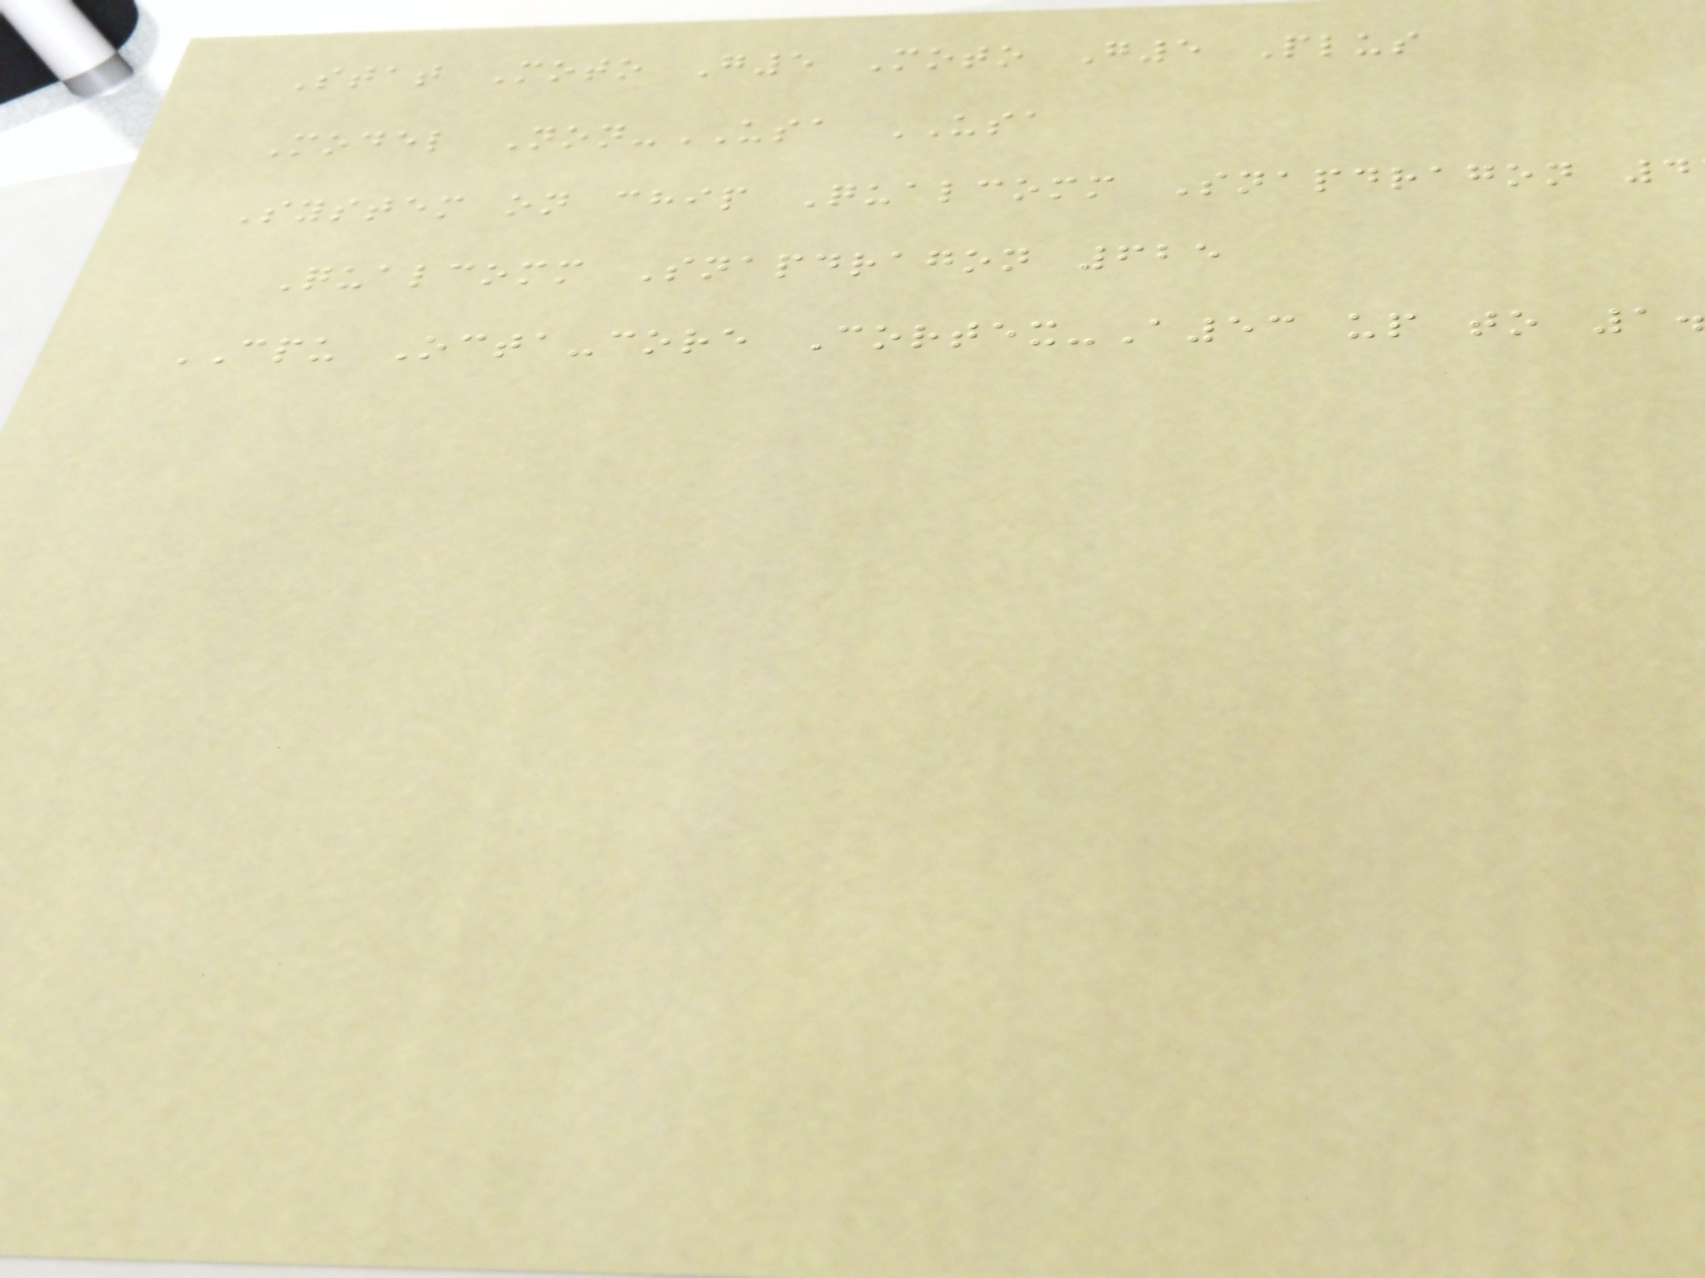Stat Moto G5 Moto G5 Plus
Model Non-USA USA
System on chip Qualcomm Snapdragon 4
Qualcomm Snapdragon 625
CPU Octa-core Cortex-A53 up to 1
